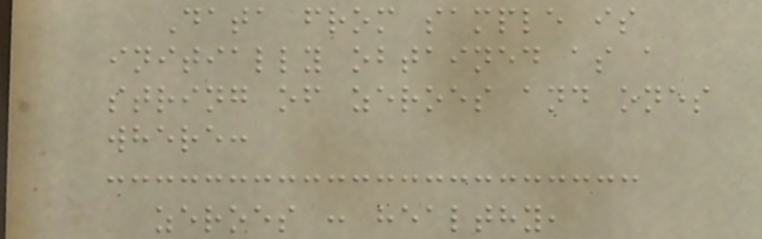Data from sample is
initially obtained as a
string of zeroes and ones
where:
zeroes : healthy,
